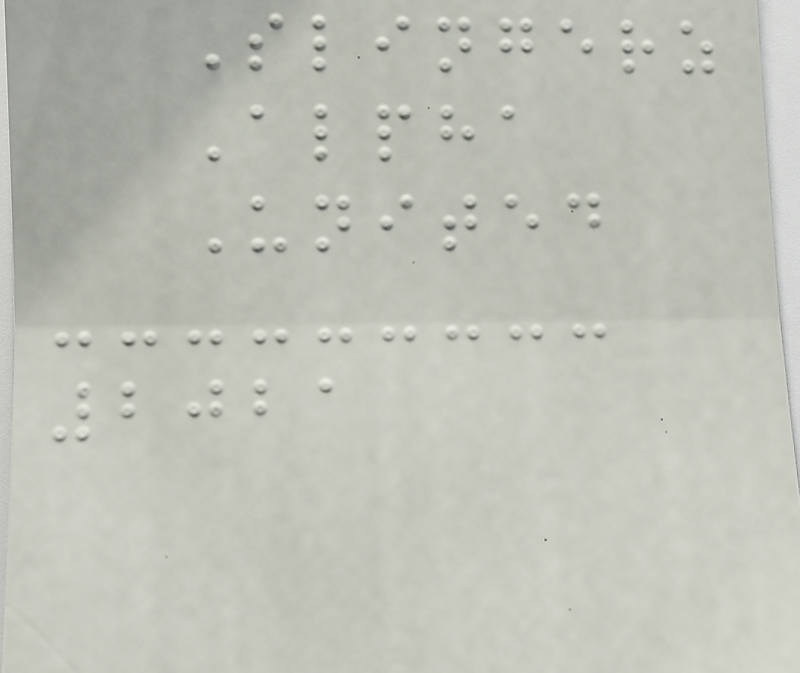Slingerz
Alpha
United
2021
